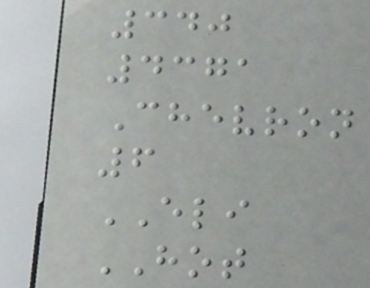340
4371
Chevron
6
ELI
HOT
